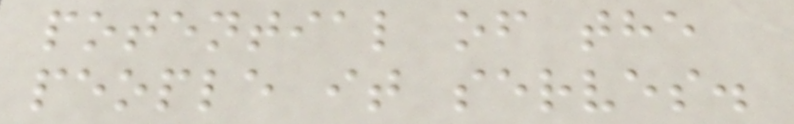potential of the
people it serves.
